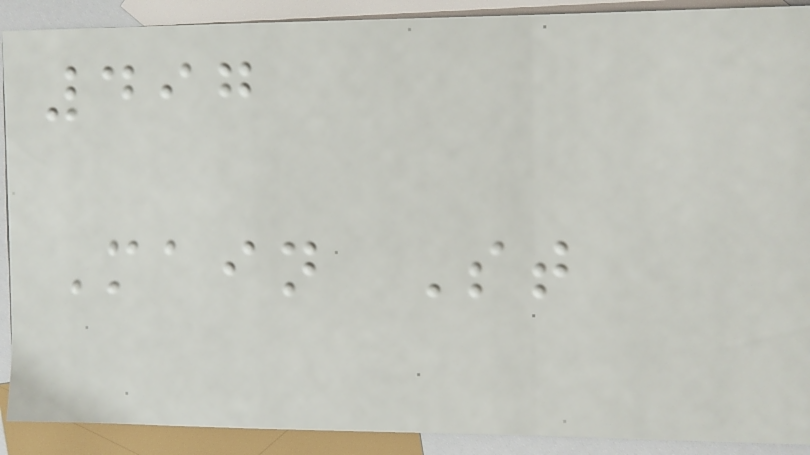497
Main St
